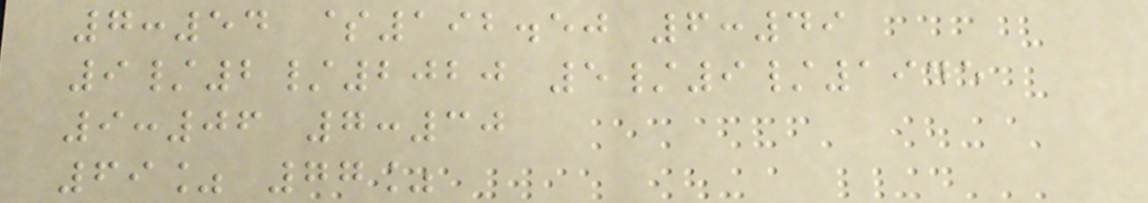7:54 $192.50 6:49
9/2/2020 5/9/1945
9:06 7:30
69% 77%
